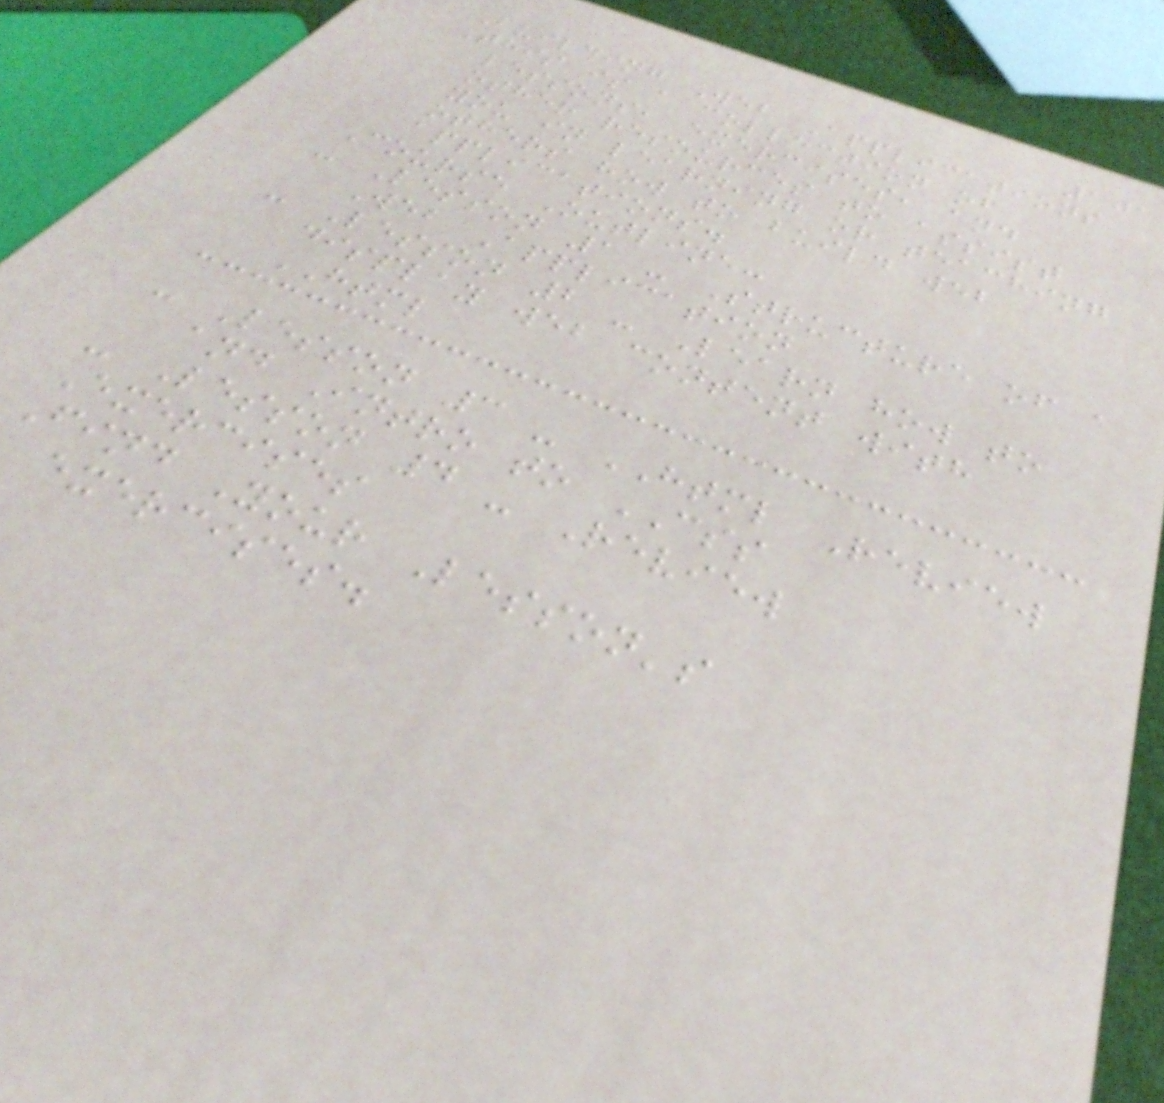101
Building Web Applications
This is a collection of
lessons, exercises, and
other resources to assist
you in learning or teaching
others how to build web
applications.
Course Outline:
- Lesson 1 - Structure of a
Web Application
- Lesson 2 - Learn how to
display web content with
HTML
- Lesson 3 - HTML Review
and Intro to CSS
- Lesson 4 - Review
Exercises
Find Your Lesson's
exercises.
